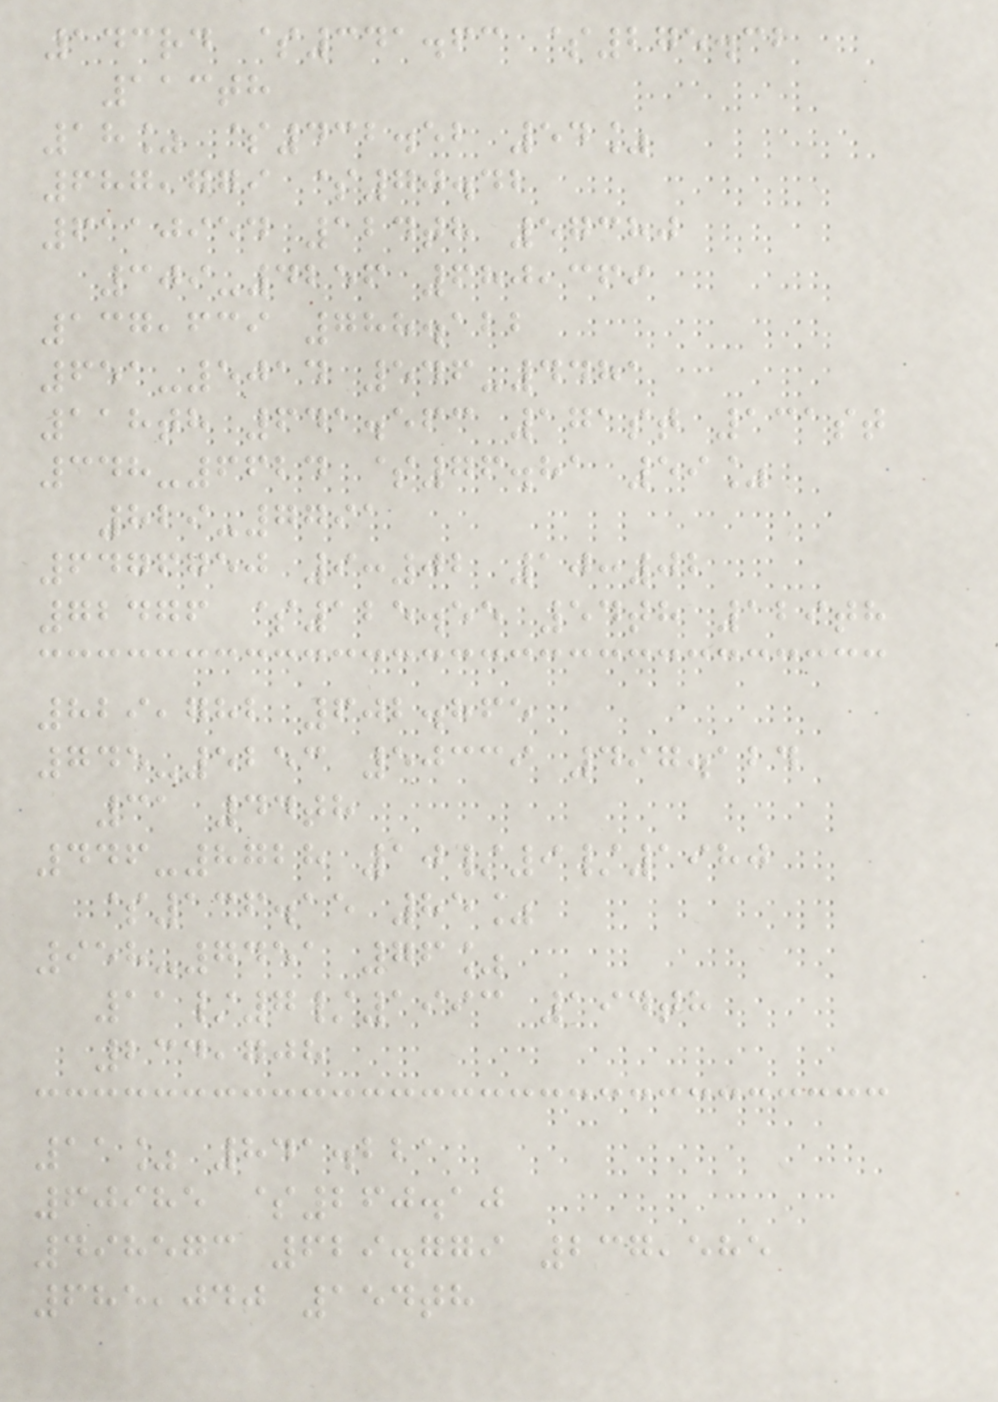143rd $341.63 $275.32
113th
18% $432.52 54%
687,779 $70.42
6110954 124th 57380
309-4256 680,369
137,639 788.122
651-5014 546-4481
118th 641.563 171st 131st
348-6624 $76.81 59%
829-7791
6476750 9:02 10:02
72476 $125.55 54th 129th
829,782 602.865
745-5253 50339 497.124
31 44th
446-8728 10/9/1980
$136.15 85%
958-7451 76%
11/7/1993 194th
234,708
11% 841.221
60985 $260.10
498573 629.779 237,585
685,040 154th
